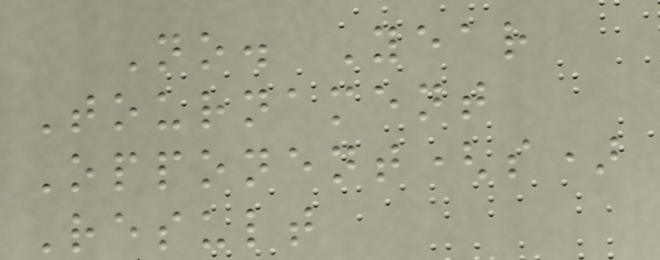No. Year
Tournament
Opponent(s)
Result
